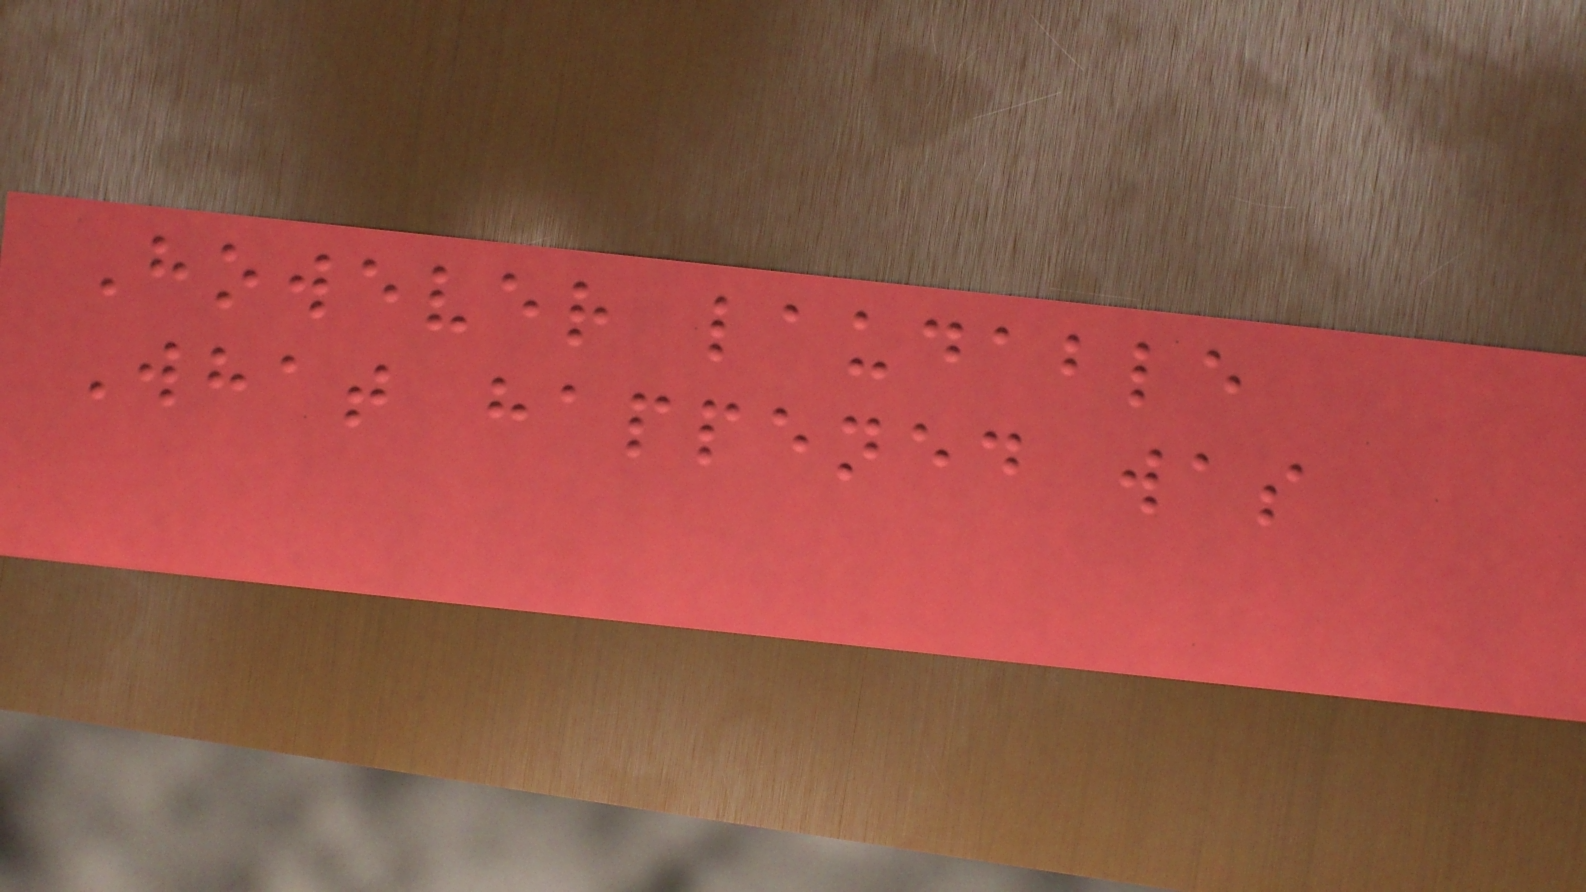However laudable
What happened was
